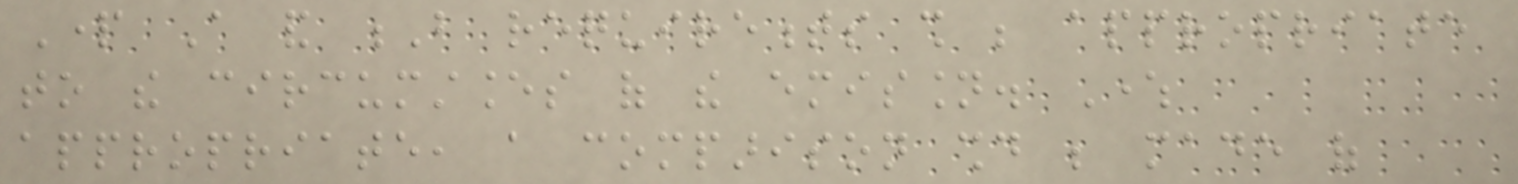Part A and B requirements shall be appropriate
to the circumstances of the emission. Where
appropriate, a comparison should be made of
